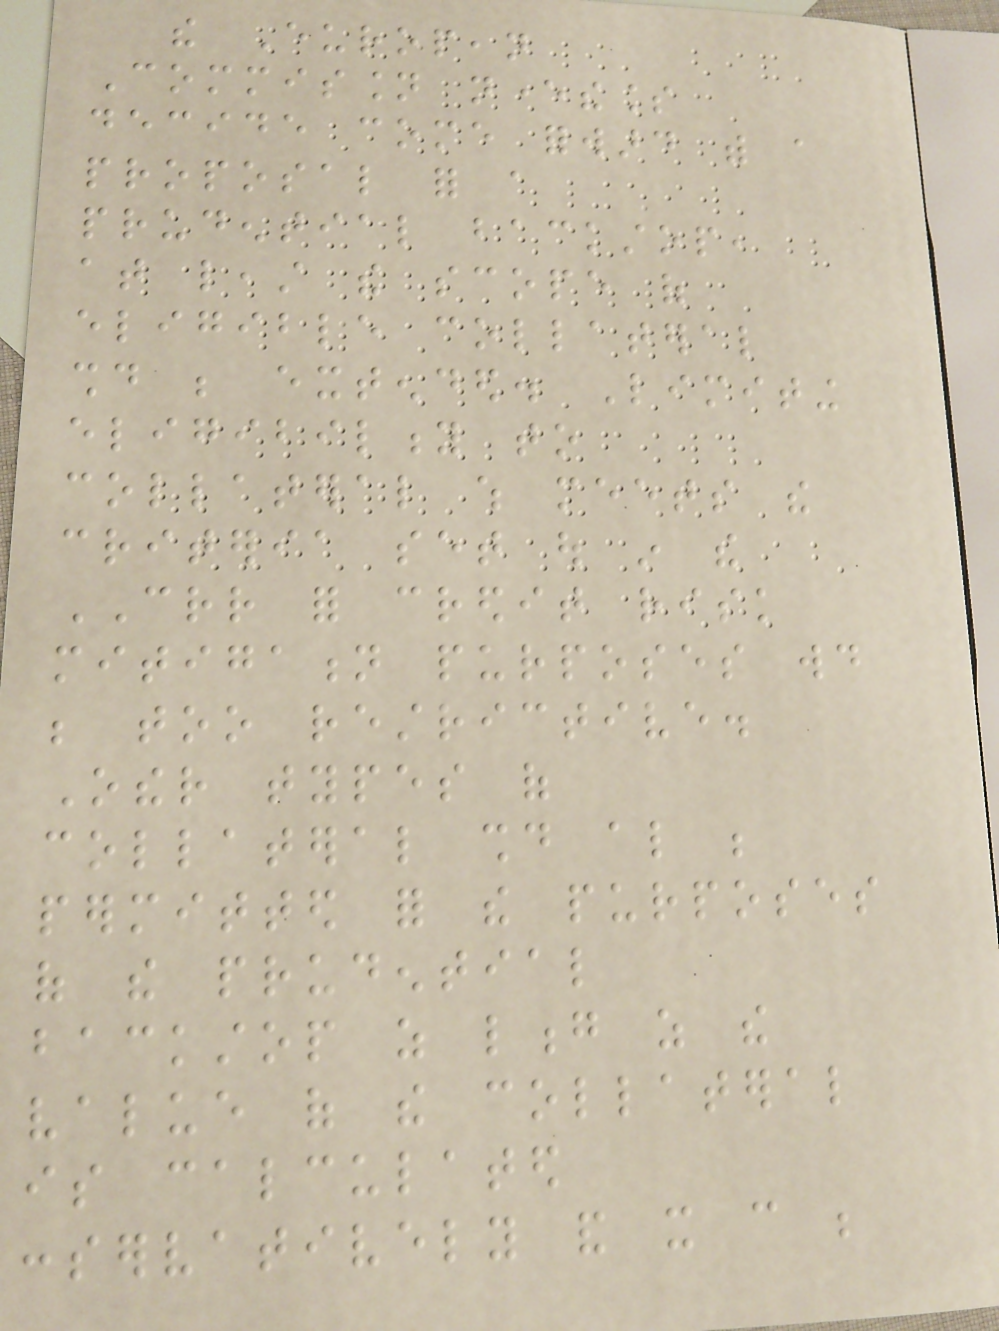the European
Commission nevertheless
decide come forward with a
proposal for a
prudential backstop,
at least the scope of
eligible collateral
should be extended. Limiting
eligibility to
collateral which meets the
criteria set out in the
CRR for credit risk
mitigation purposes would
be too restrictive.
Other types of
collateral should also be
permitted for the purposes
of the prudential
backstop as long as the
value of the collateral
is calculated
conservatively and it can be
